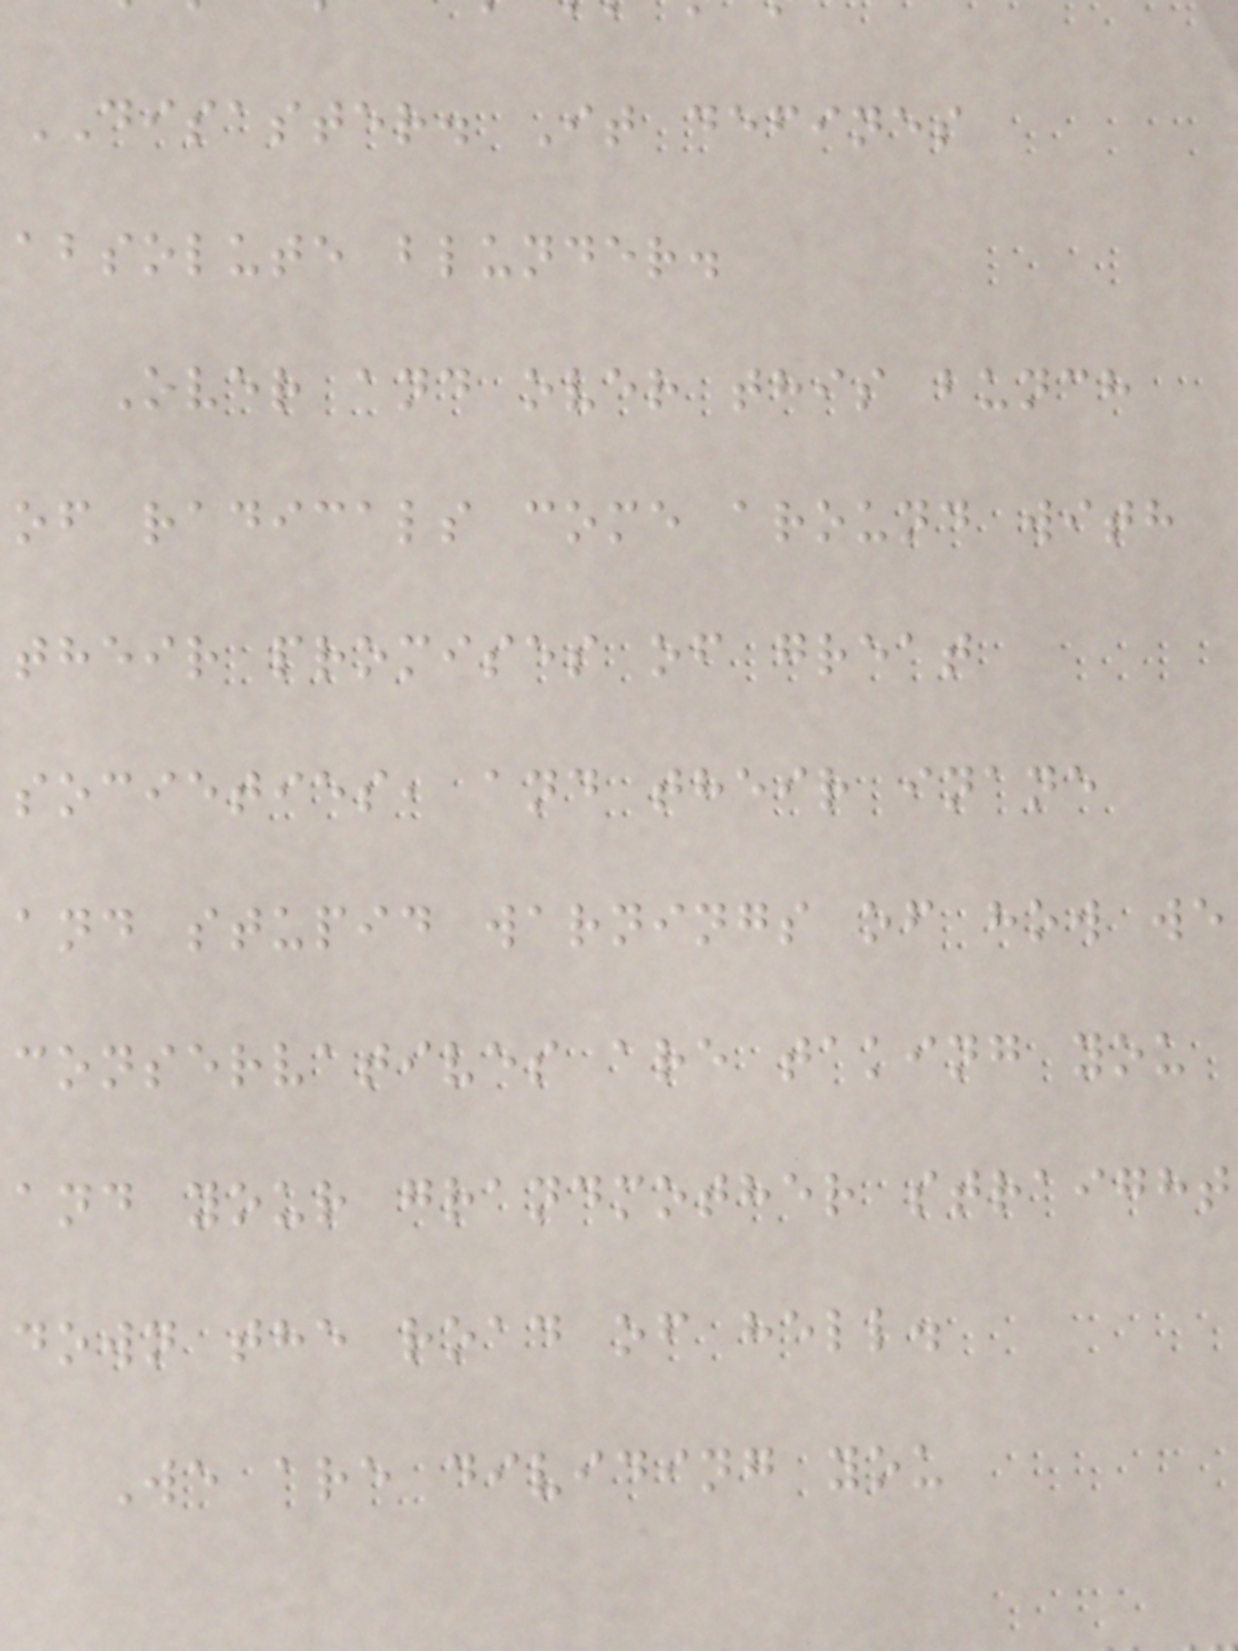DISASTER. It defines
absolute blunder.
Over and over this bunch
of radicals come around with
their promises of great
societies, and their inane
and stupid warnings of how we
conservatives are taking you
and your grandmother straight
down the road of hell.
We are dividing you
